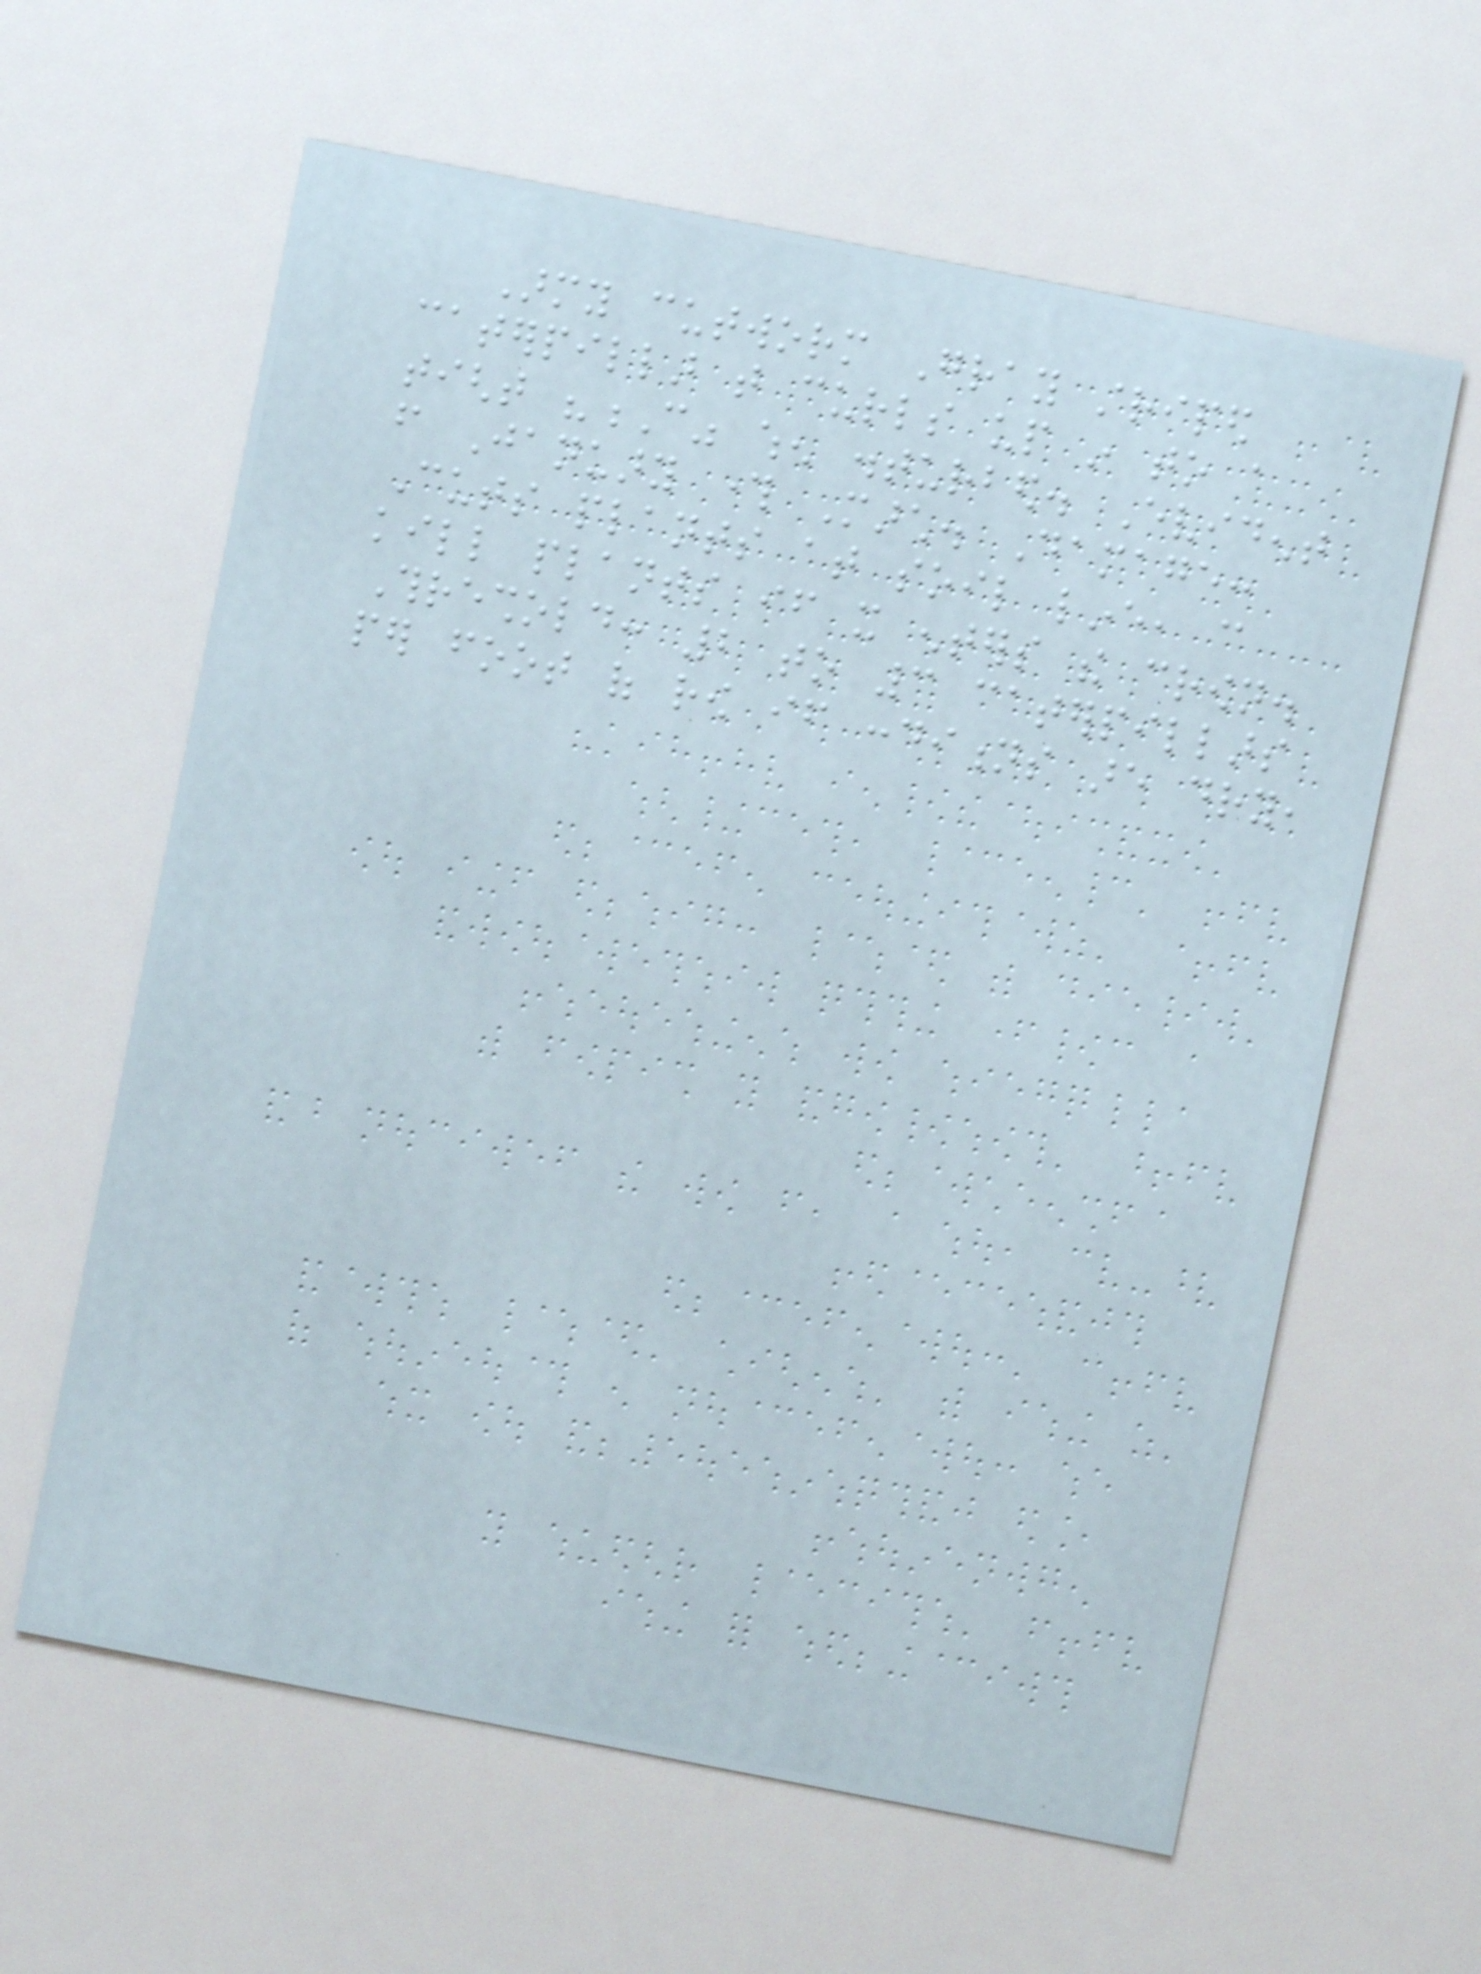Army cutworm Gray striped
caterpillar that curls up in to a
tight "C" when disturbed. Evident
from January through March. Damage:
Cuts plants at soil line, can
kill plants if it enters the crown.
Threshold: 2 to 3 caterpillars
per foot of row if conditions are dry,
